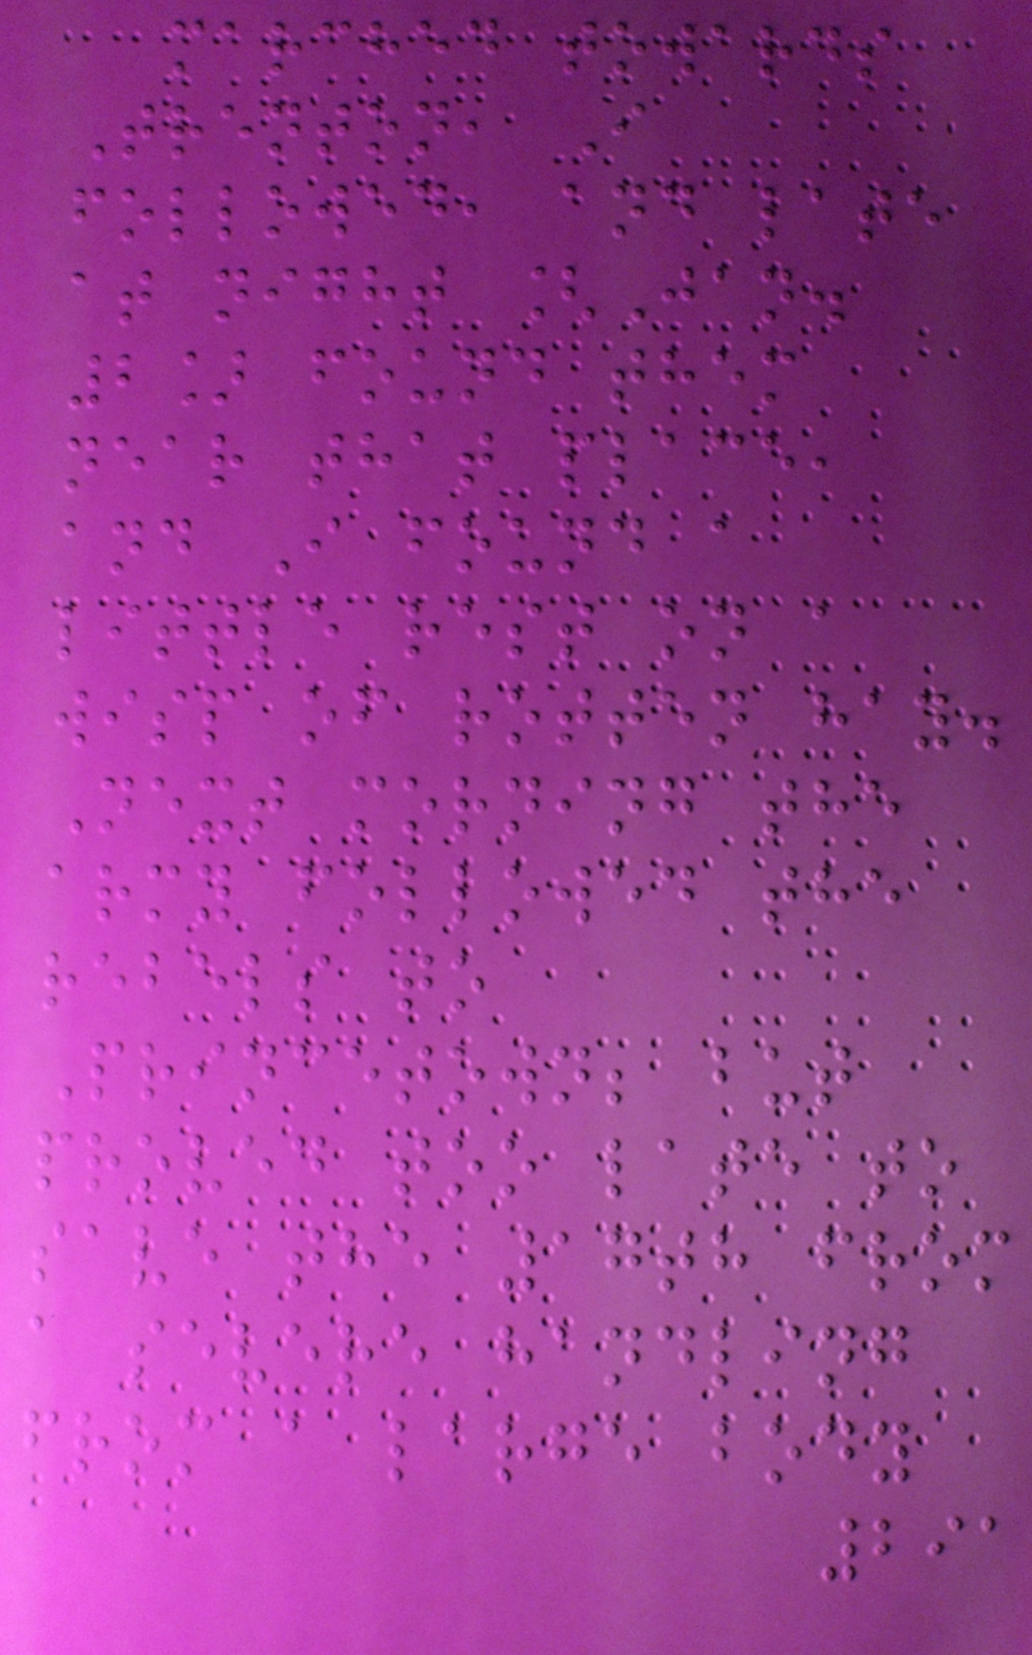marched towards
Trenton, I
followed, and late
at night [Jan.
2] found them
near that place,
and I found a
little rest on a
wisp of rotten hay.
Next morning the
army followed the
rebels to
Princetown; but
proved too late to
save the 17th from
a severe handling
from a large body
291
